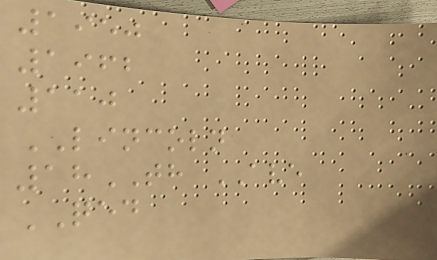1950
1962
110
LINCOLN
18TH AVE
QED
